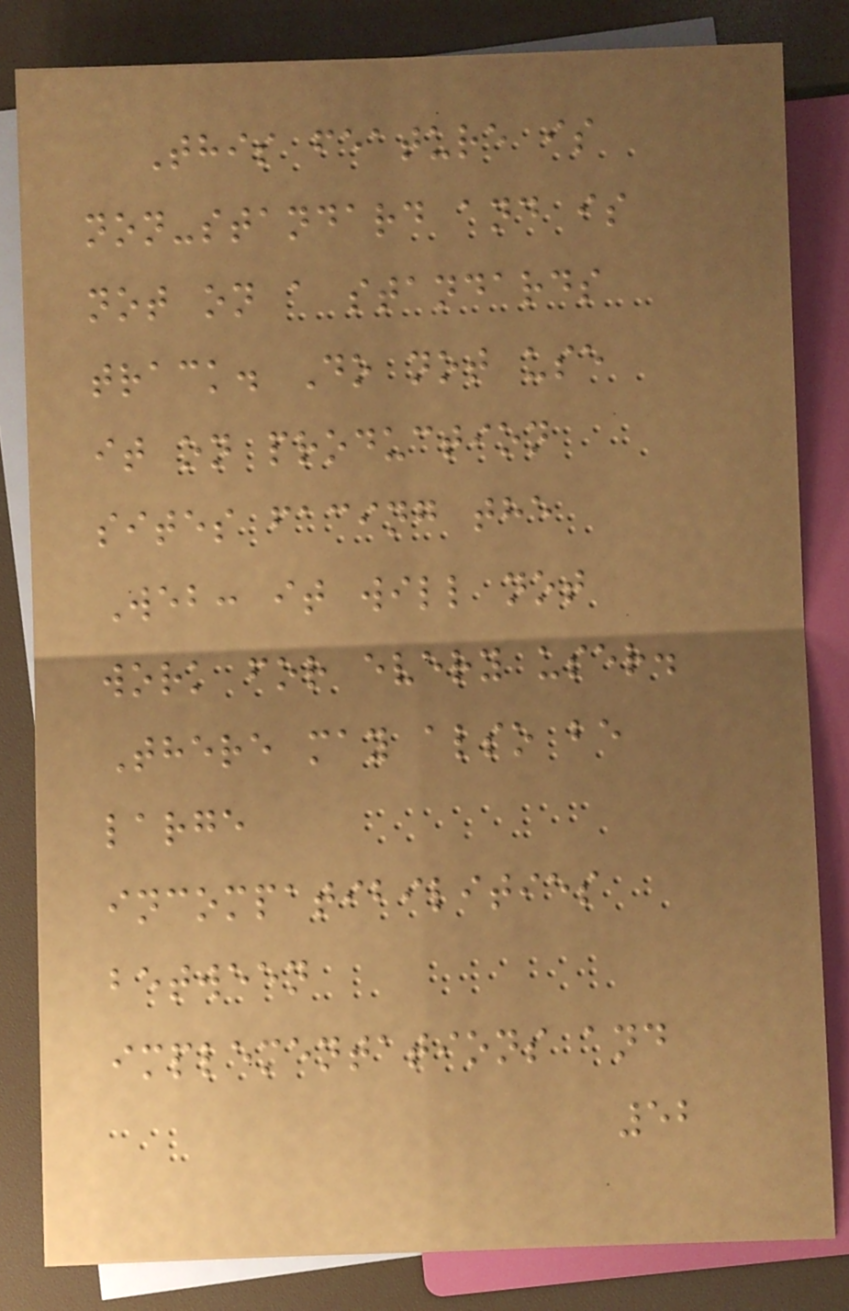This feature is
non-standard and is
not on a standards
track. Do not use
it on production
sites facing the
Web: it will not
work for every user.
There may also be
large
incompatibilities
between
implementations and
52
